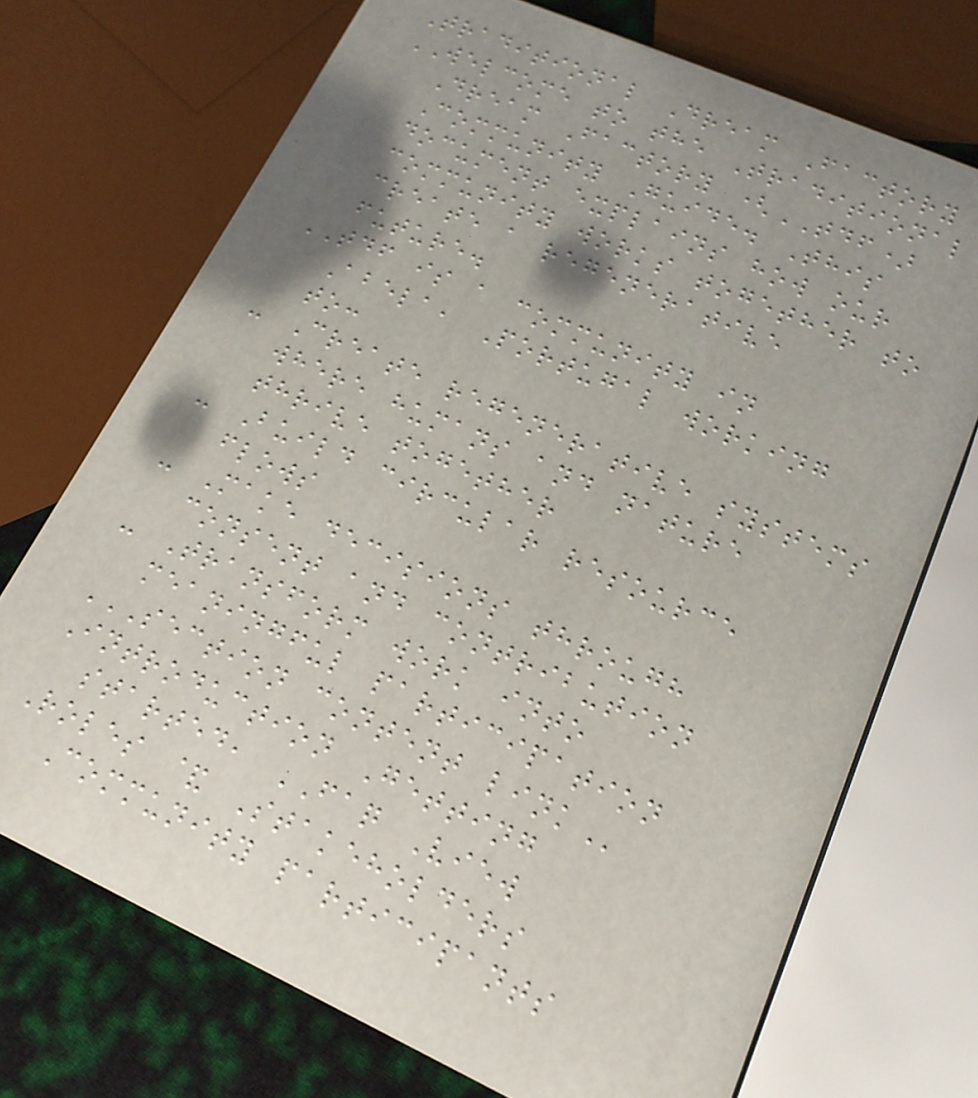Traditional Dream Factory
WELCOME to the Traditional
Dream Factory (TDF)
Community Guide. This
document explains how our
community works together to
create a regenerative
future.
TDF is a community in
Abela, Portugal working
to:
- Create regenerative systems
where humans and nature
thrive together
- Build circular resource
flows
- Make decisions through
consent and contribution
- Transform work into
meaningful participation
SECTION CONTENT LINK
Introduction Getting
started, FAQ View
Roles & Stakeholders
Community participants
